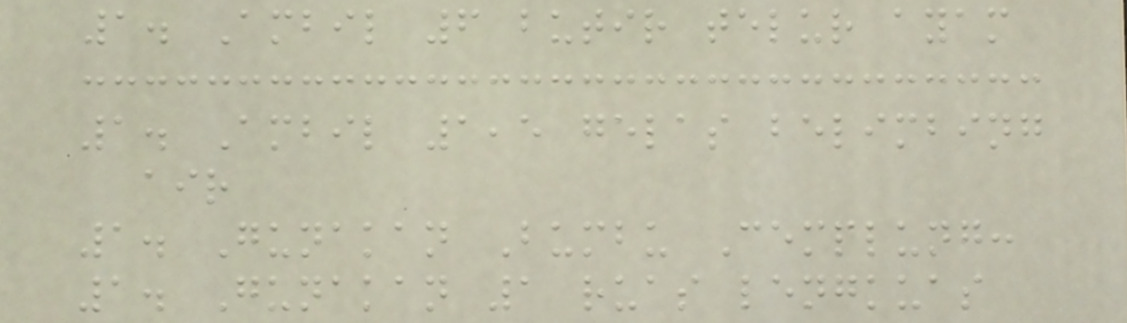1. Ambil 6 butir telur ayam
1. Ambil 1,5 gelas belimbing
air
1. Gunakan Bumbu Cemplung:
1. Gunakan 1 ruas lengkuas
